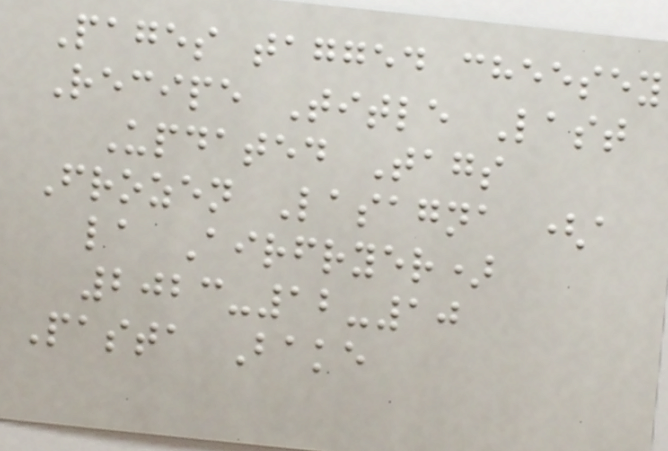Pages tagged cheesey
Recipe Title Last
Updated Tags
Frozen Lasagna (a
la Airfryer)
2023-12-10
Pasta Bake
